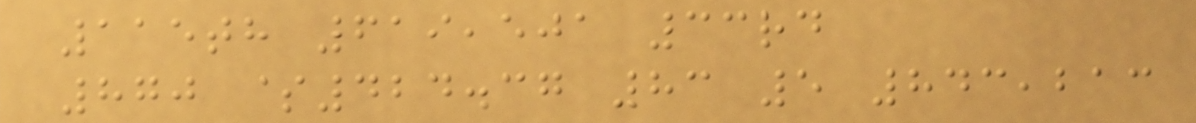115th 619,501 33rd
870 $424.37 83 5 843,213
